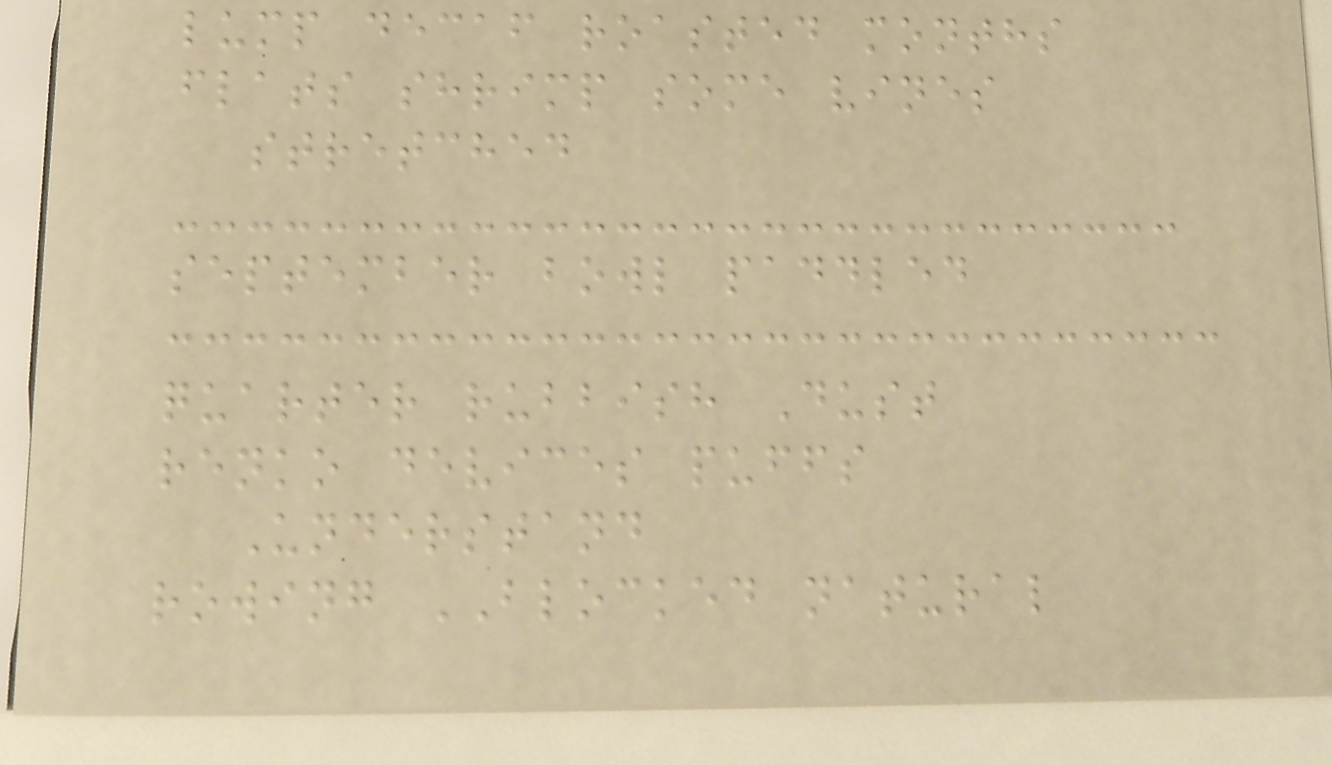lump decaf roasted months
flats shrimp some vines
stretched
september bowl paddled
quarter rubbish Dust
renko devices puffs
Understand
rowing BLOCKED natural
